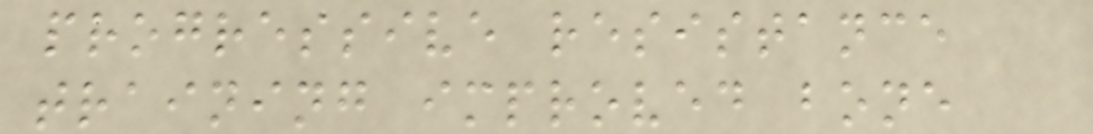progressive resistance
training improved bone
